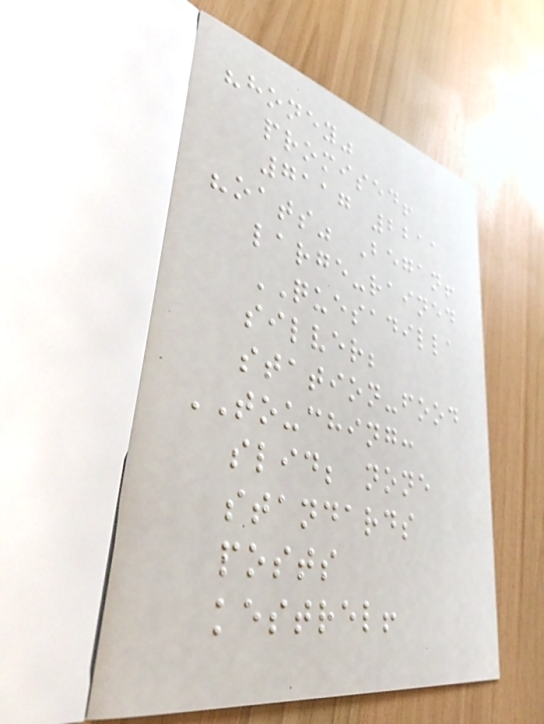"honey"
promised!
7117 2211
"oats" Began!
large-rained
QUESADILLA
silver;
station-food
TOUCHING:
slid; none
standards
posts
kestrel!
